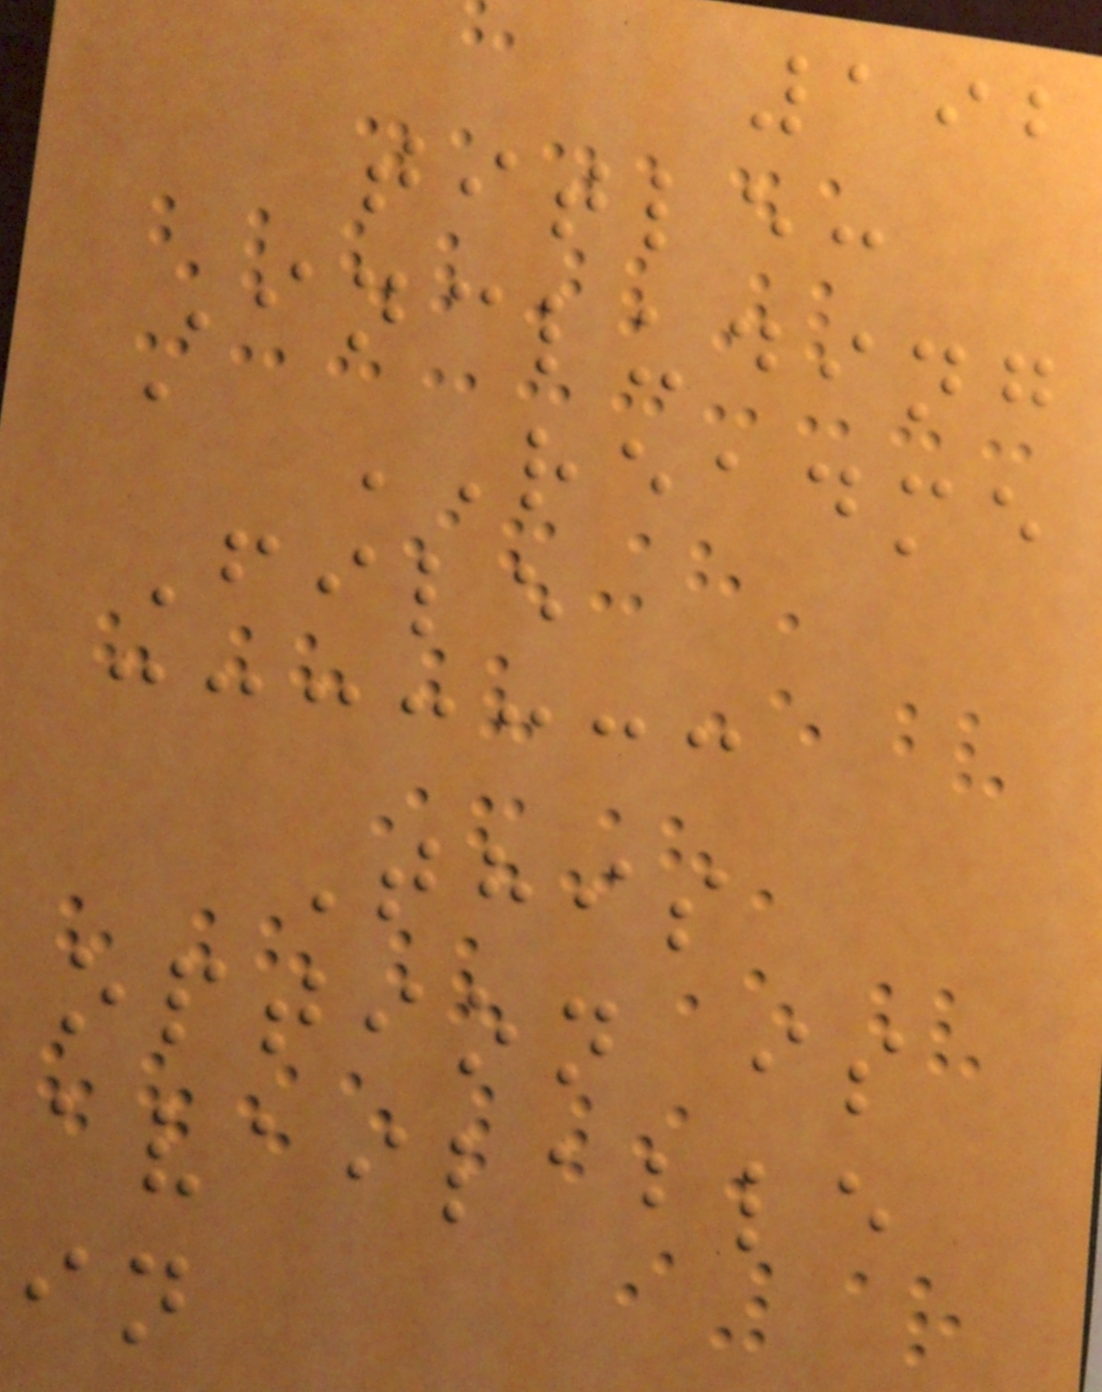192
title:
Including
a README
File
This
option is
available
in
